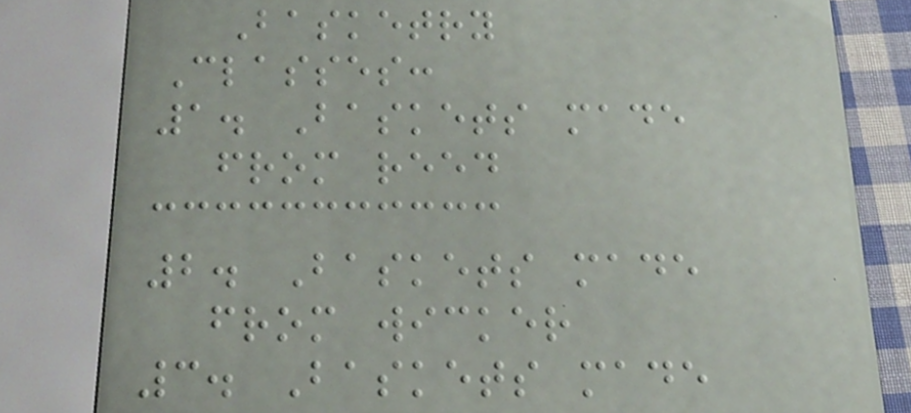Basketry
Classes:
1. Baskets made
from reed
2. Baskets made
from wicker
3. Baskets made
